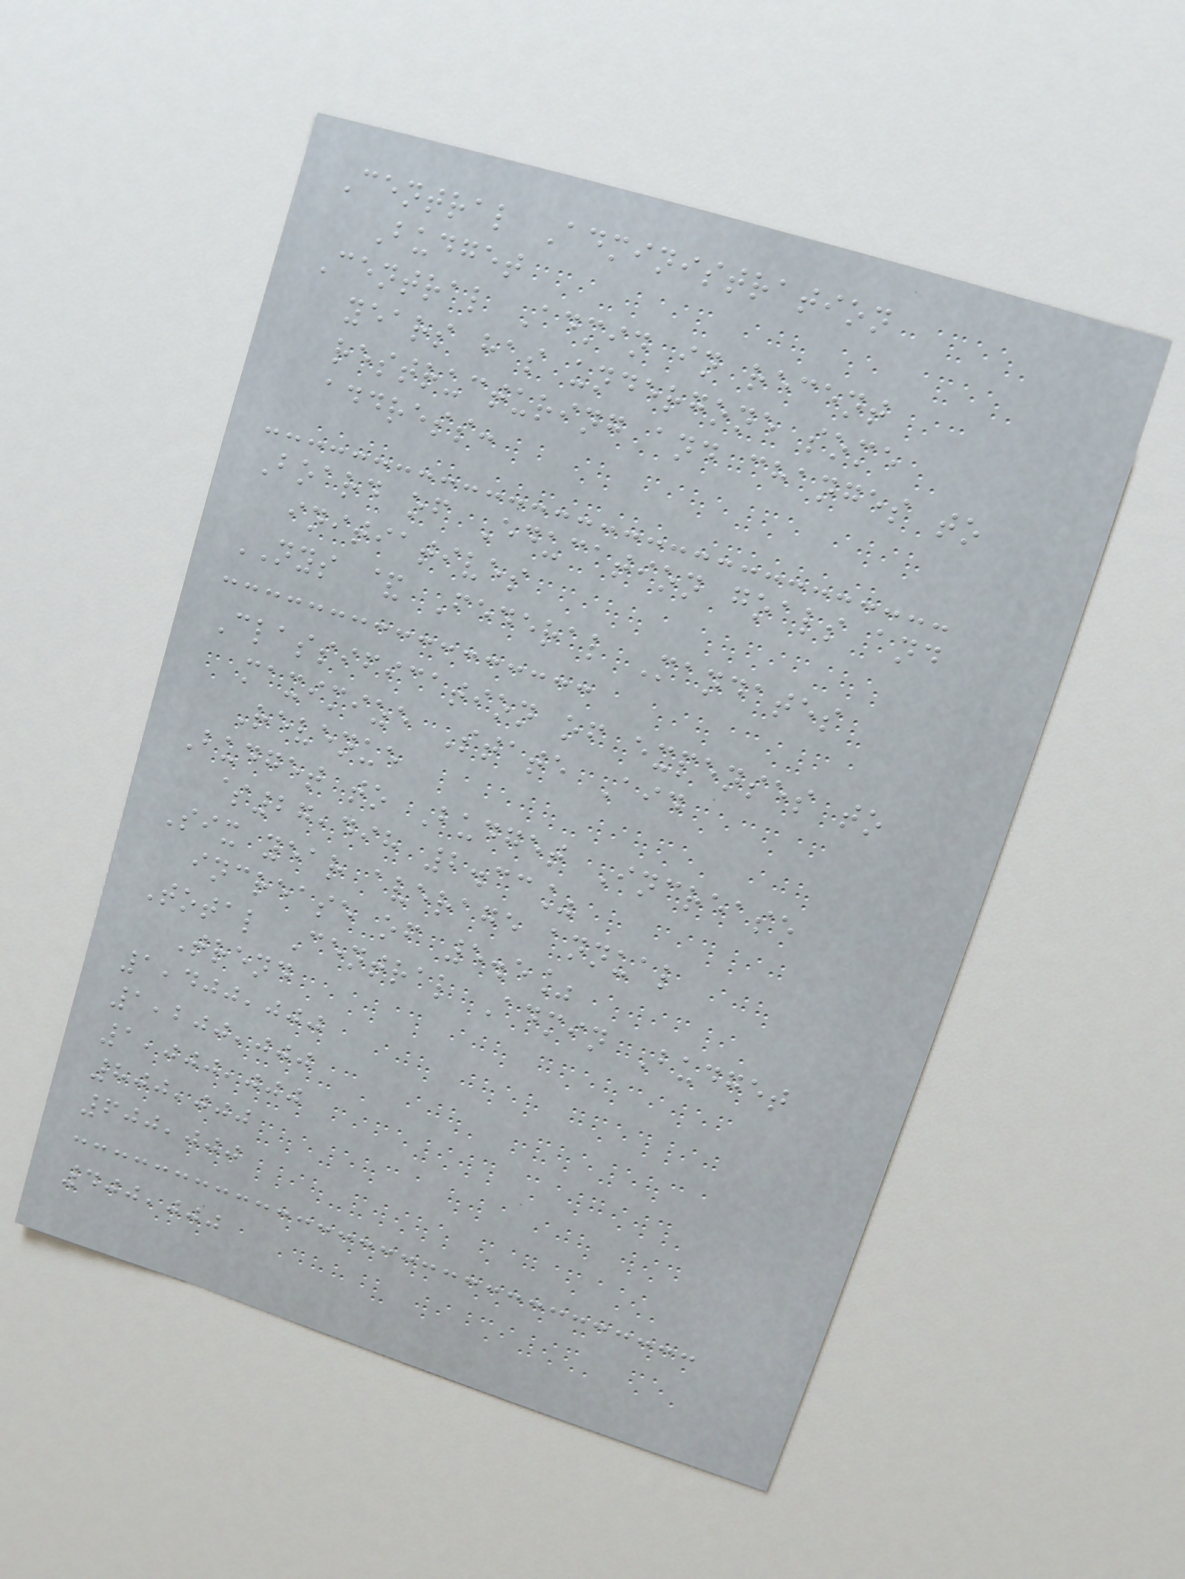Central Administration
Budget
Central Admin in recent
years has undergone some
restructuring and changes to
address:
Board of Education goals and
initiatives
NYS & Federal Mandates
Classification of expenses to
maximize State Aid
Revenue
Budget to Budget Increase
$27,498 2.33%
Six year average annual
increase of 5.5%
Total Central Admin Budget
Trend
1,400,000
1,200,000
1,000,000
800,000
600,000
400,000
